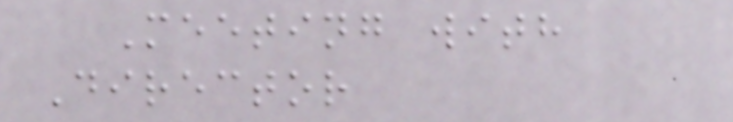Meeting with
Director
